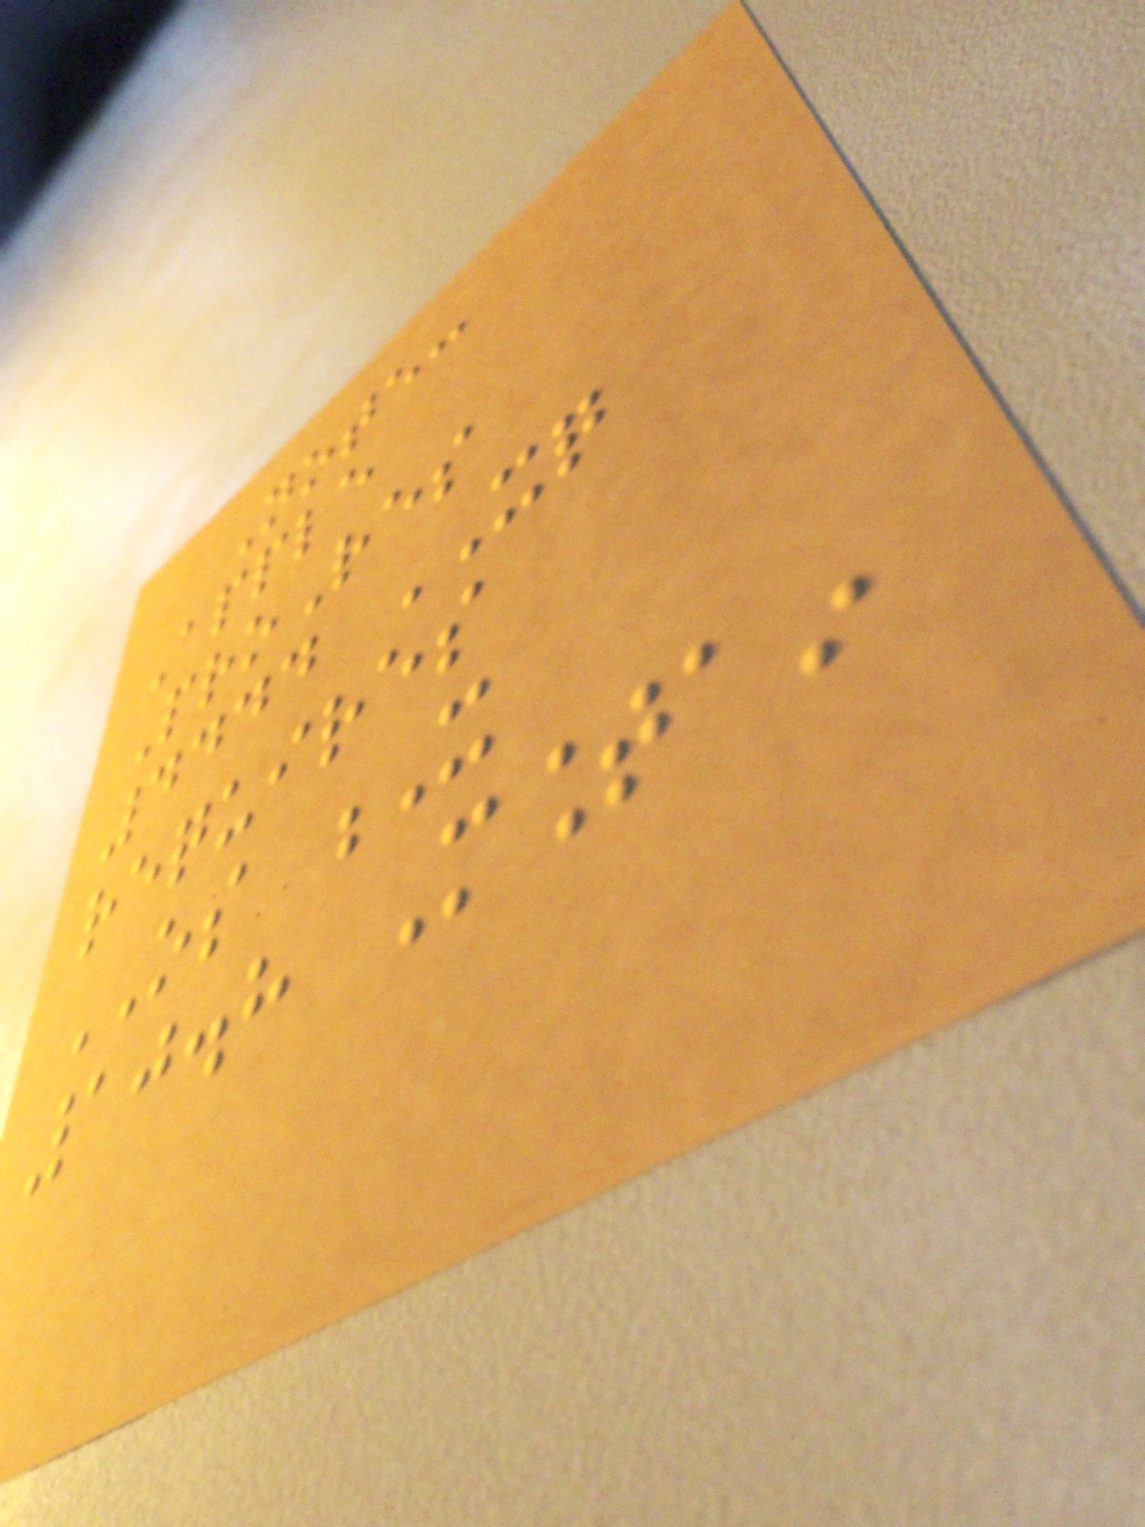Note:
Apple
ProRes
4444 XQ
requires
OS X
10.8 Mountain
